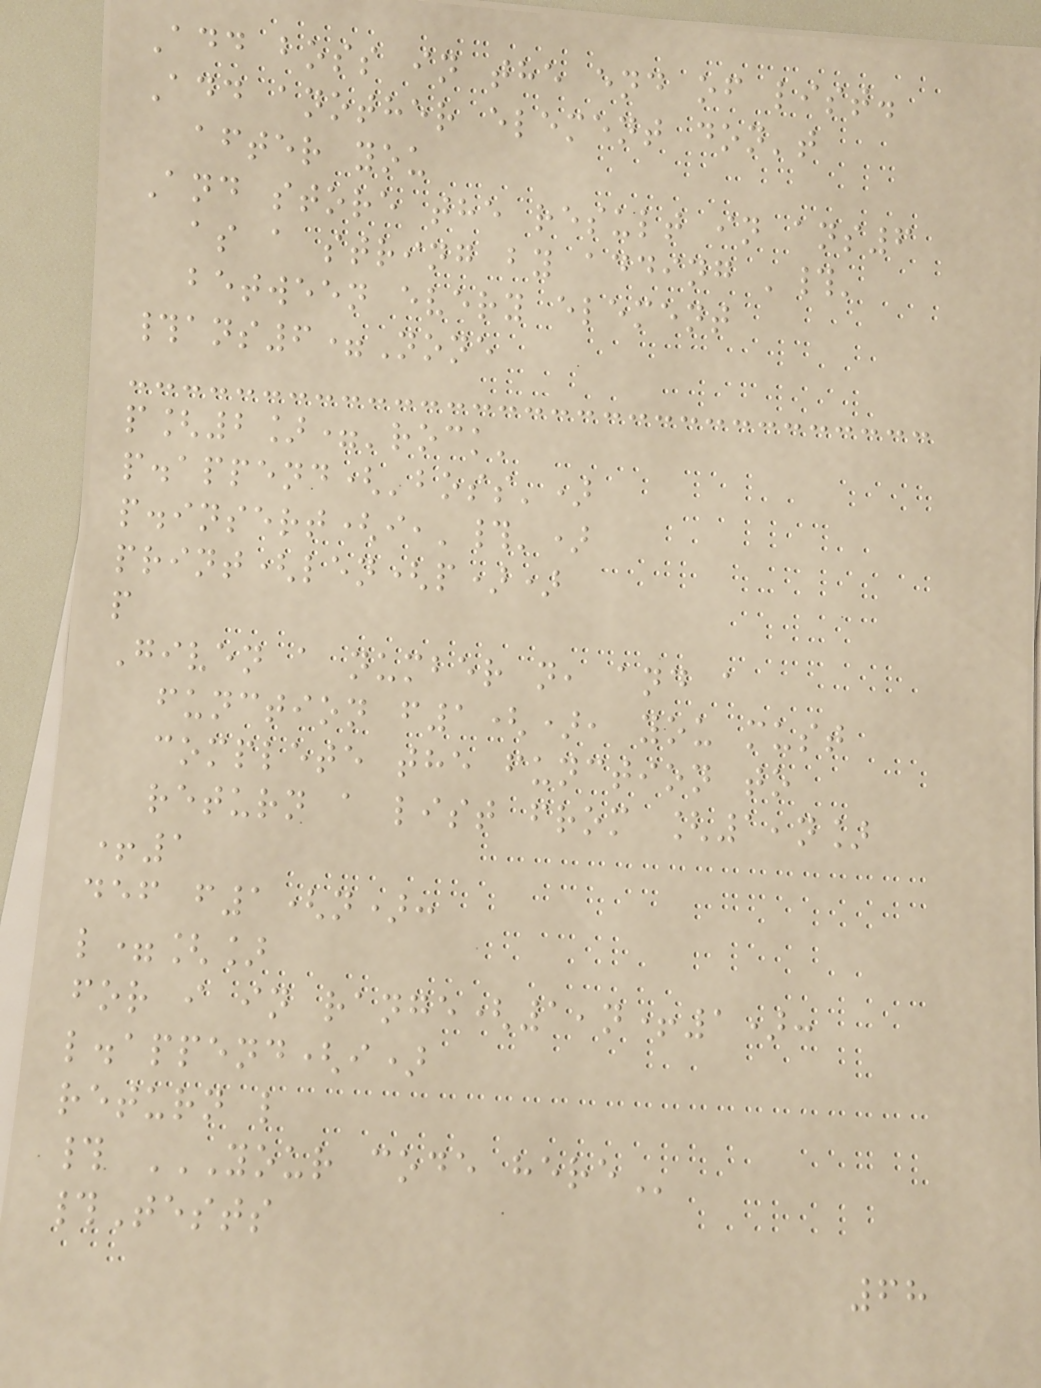Add boss in the end of list.
Add another element don't
after you
And store the result in ans6
as a string by adding '#'
between every element
#ans6=None
p[2]='rock'
p.append('boss')
p.insert(i,'#')
print(len(p))
p
Given a number n, and a
function f1(), you must
complete the function to
return a list from [1,n]
+1
def f1(n):
l=[]
for i in range(1,n+1):
l.append(i)
return l
# YOUR CODE HERE
#Tests
68
